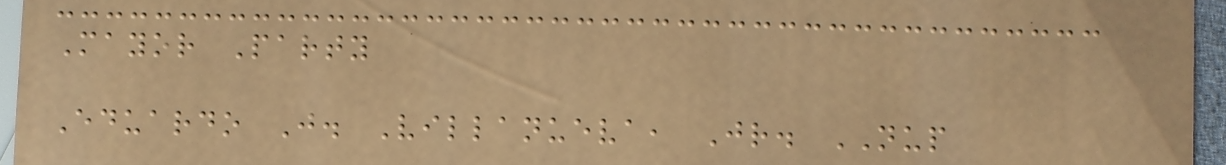Mayor Party
Eduardo J. Villanueva, Jr. NUP
